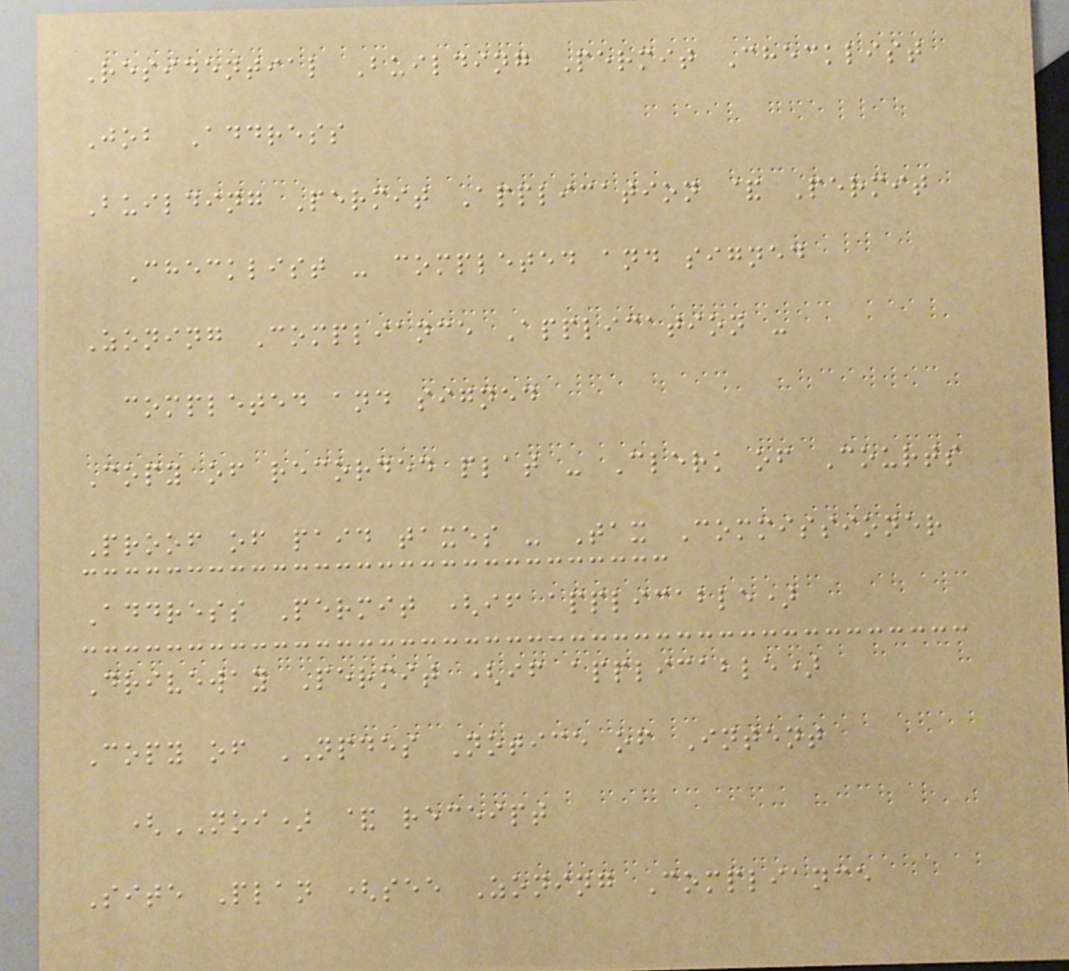Residential Building Permit Checklist
Job Address
Building Permit Application & Permit
Checklist - completed and signed
Zoning Compliance Application -
completed and signed
Copy of recorded plat - Clerk of Courts
Proof of paid taxes - Tax Commissioner
Address Permit (if applicable)
Driveway Permit (if applicable)
Copy of NPDES Notice of Intent
(NOI) & receipt
Site Plan (see Zoning Compliance
